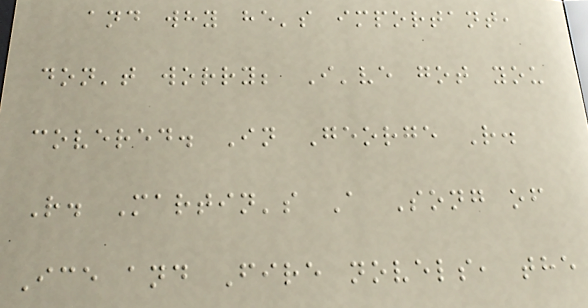and why he's important,
don't worry; I've got you
covered. In George R.
R. Martin's A Song of
Ice and Fire novels, the
